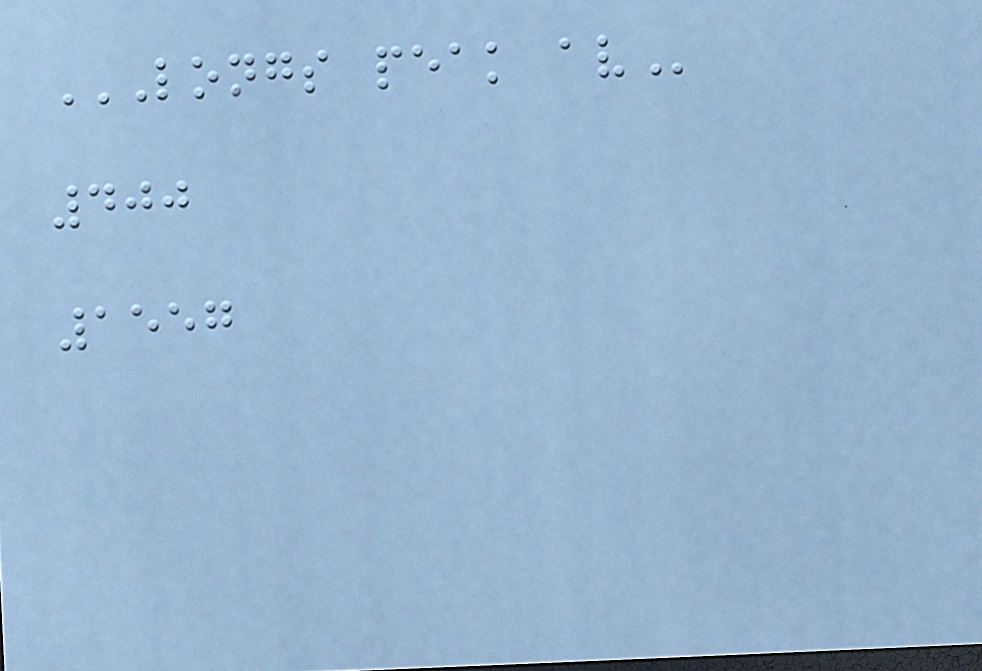LONGS PEAK AV
400
1557
